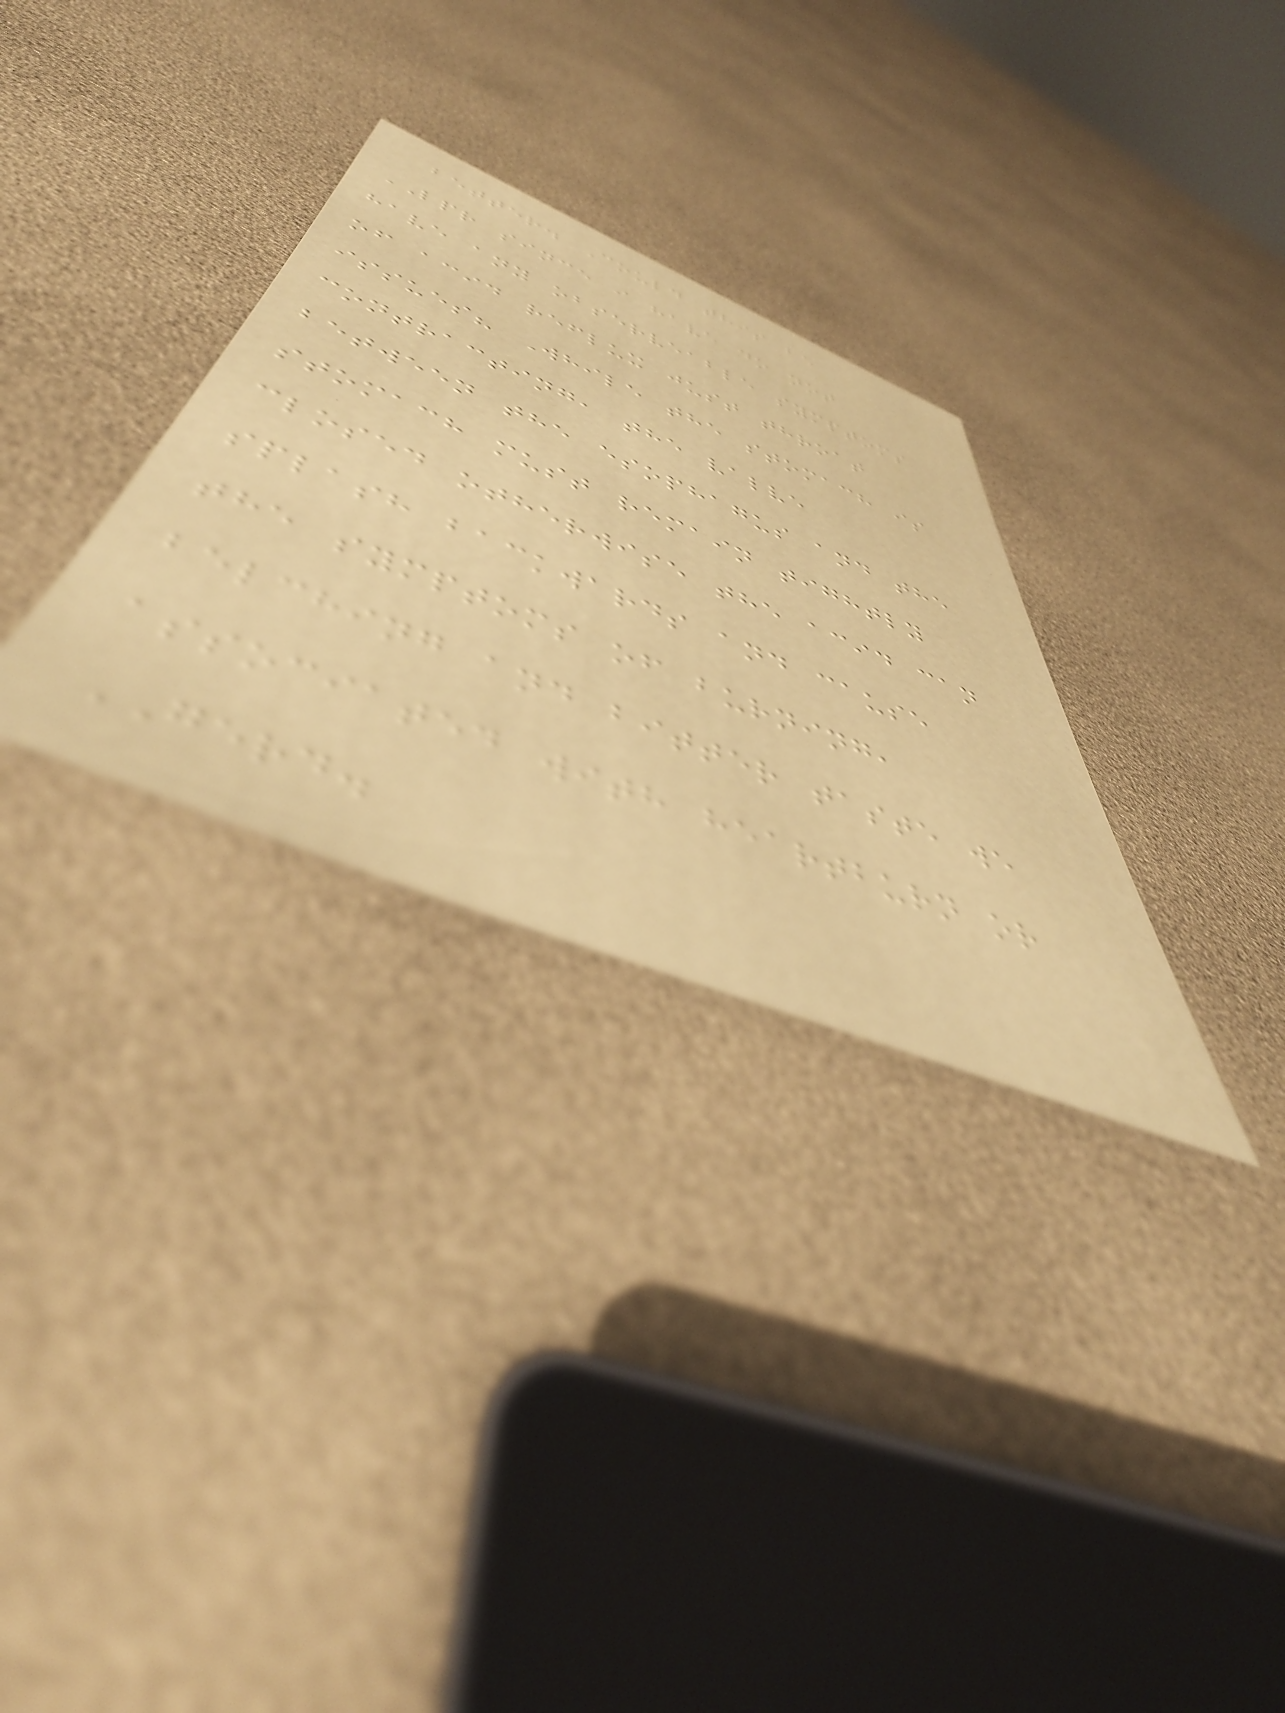better. Could this be
LPR since i have do not
have any observeable symptoms
of acid reflux just throat
issues? While the stomach is
contracting, the valve
between the esophagus and the
stomach must remain tightly
closed otherwise the acid can
splash backwards and cause
the symptoms of burning,
belching and bitter taste we
associated with heartburn or
GERD.
